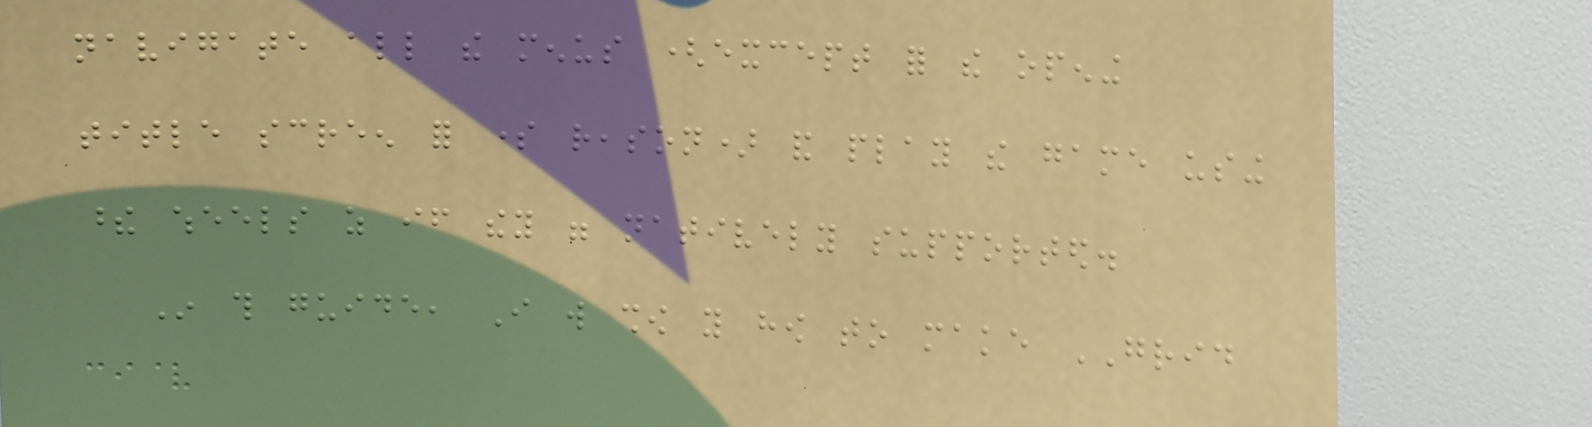navigate all the menus (except for the opening
title screen for some reason) and play the game using
these wheels as if they were natively supported.
In this guide, I will show you how to make GRID
